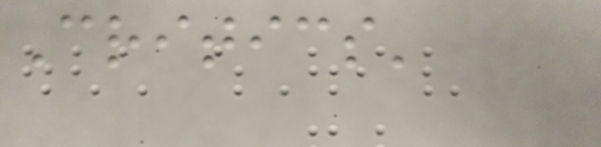Critics'
